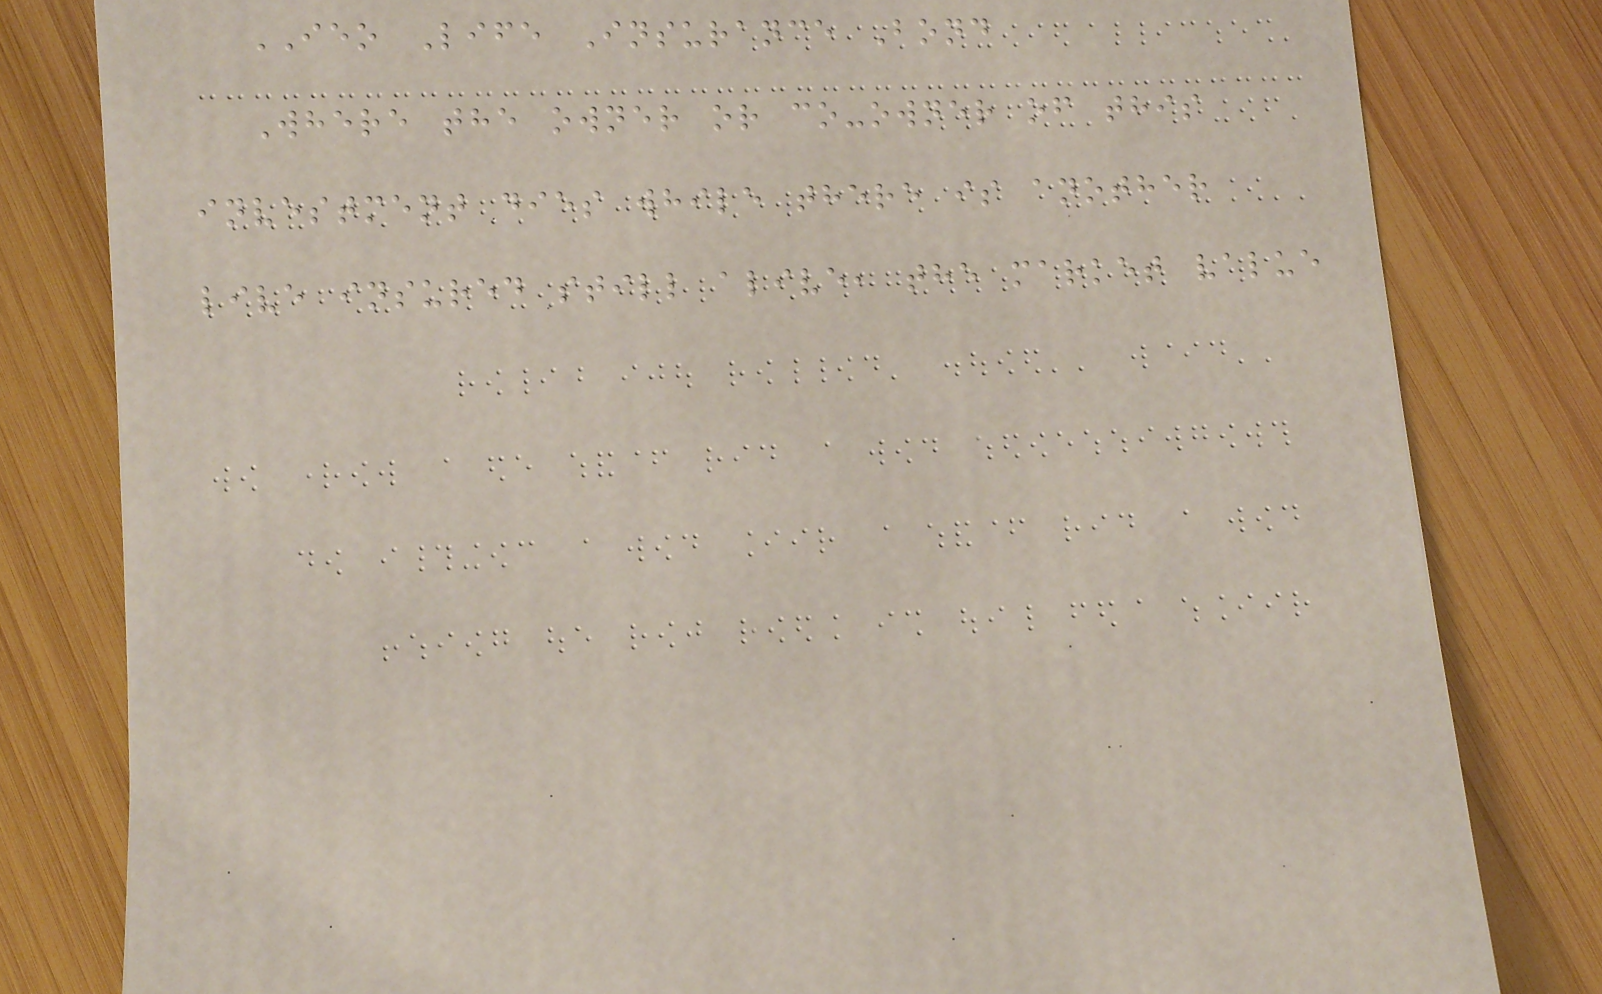IEO Life Insurance Bond
Where the owner or co-owner of this
investment dies while there is another
live insured still alive, the market value
